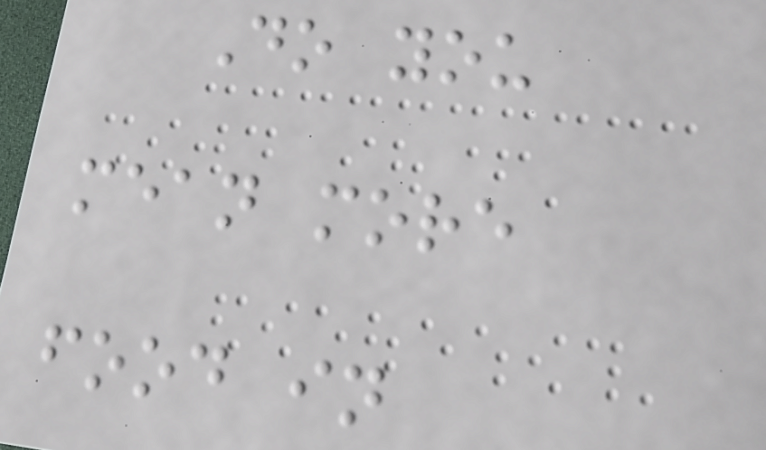Do you
mean more
food in
